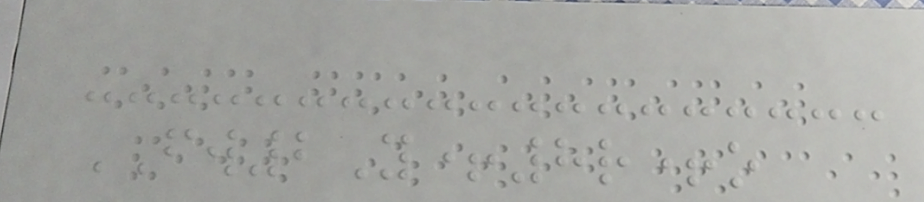FW2Y+8r+o
